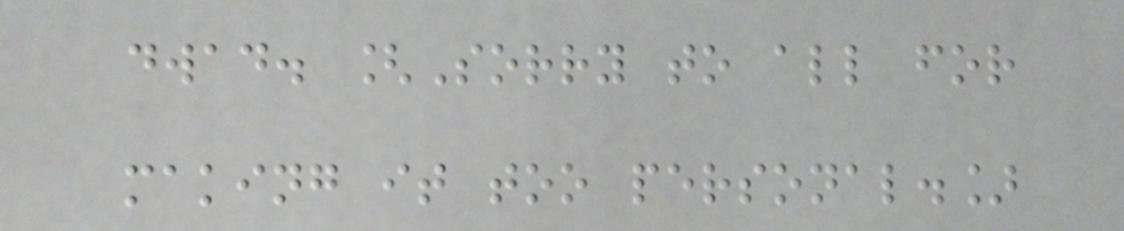dwad. [Sorry to all for
making it too personal.]
